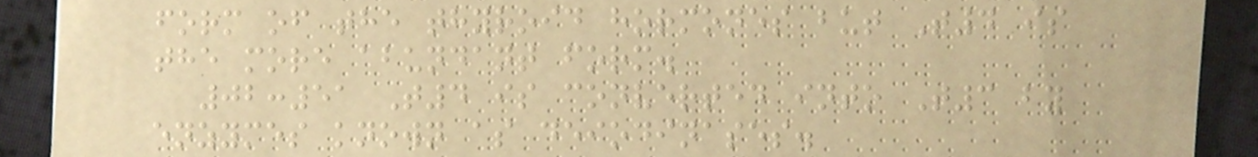form of the thyroid hormones but T4 is
the more abundant form.
02:51 T4 is converted into T3 by
enzymes known as deiodinases.
